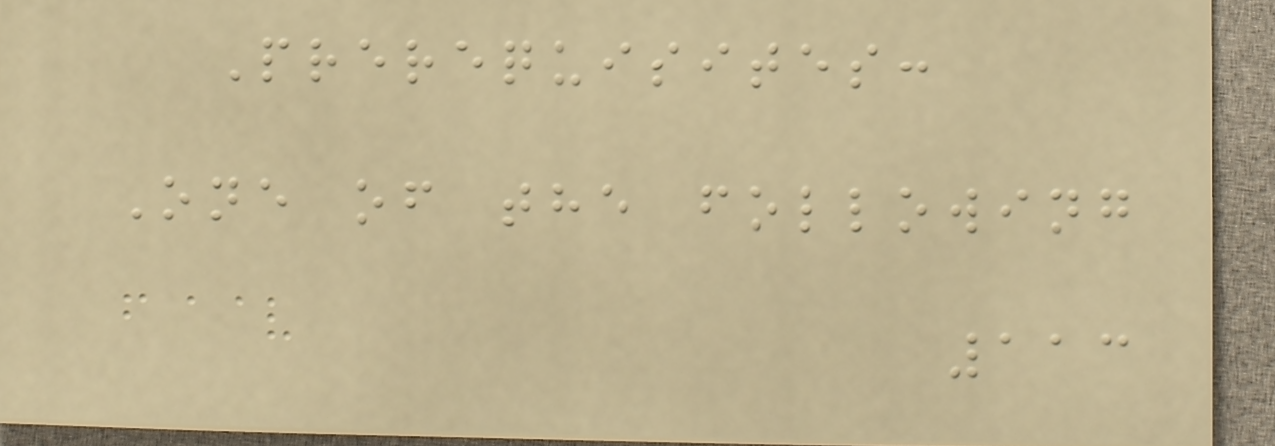Prerequisites:
One of the following
113
